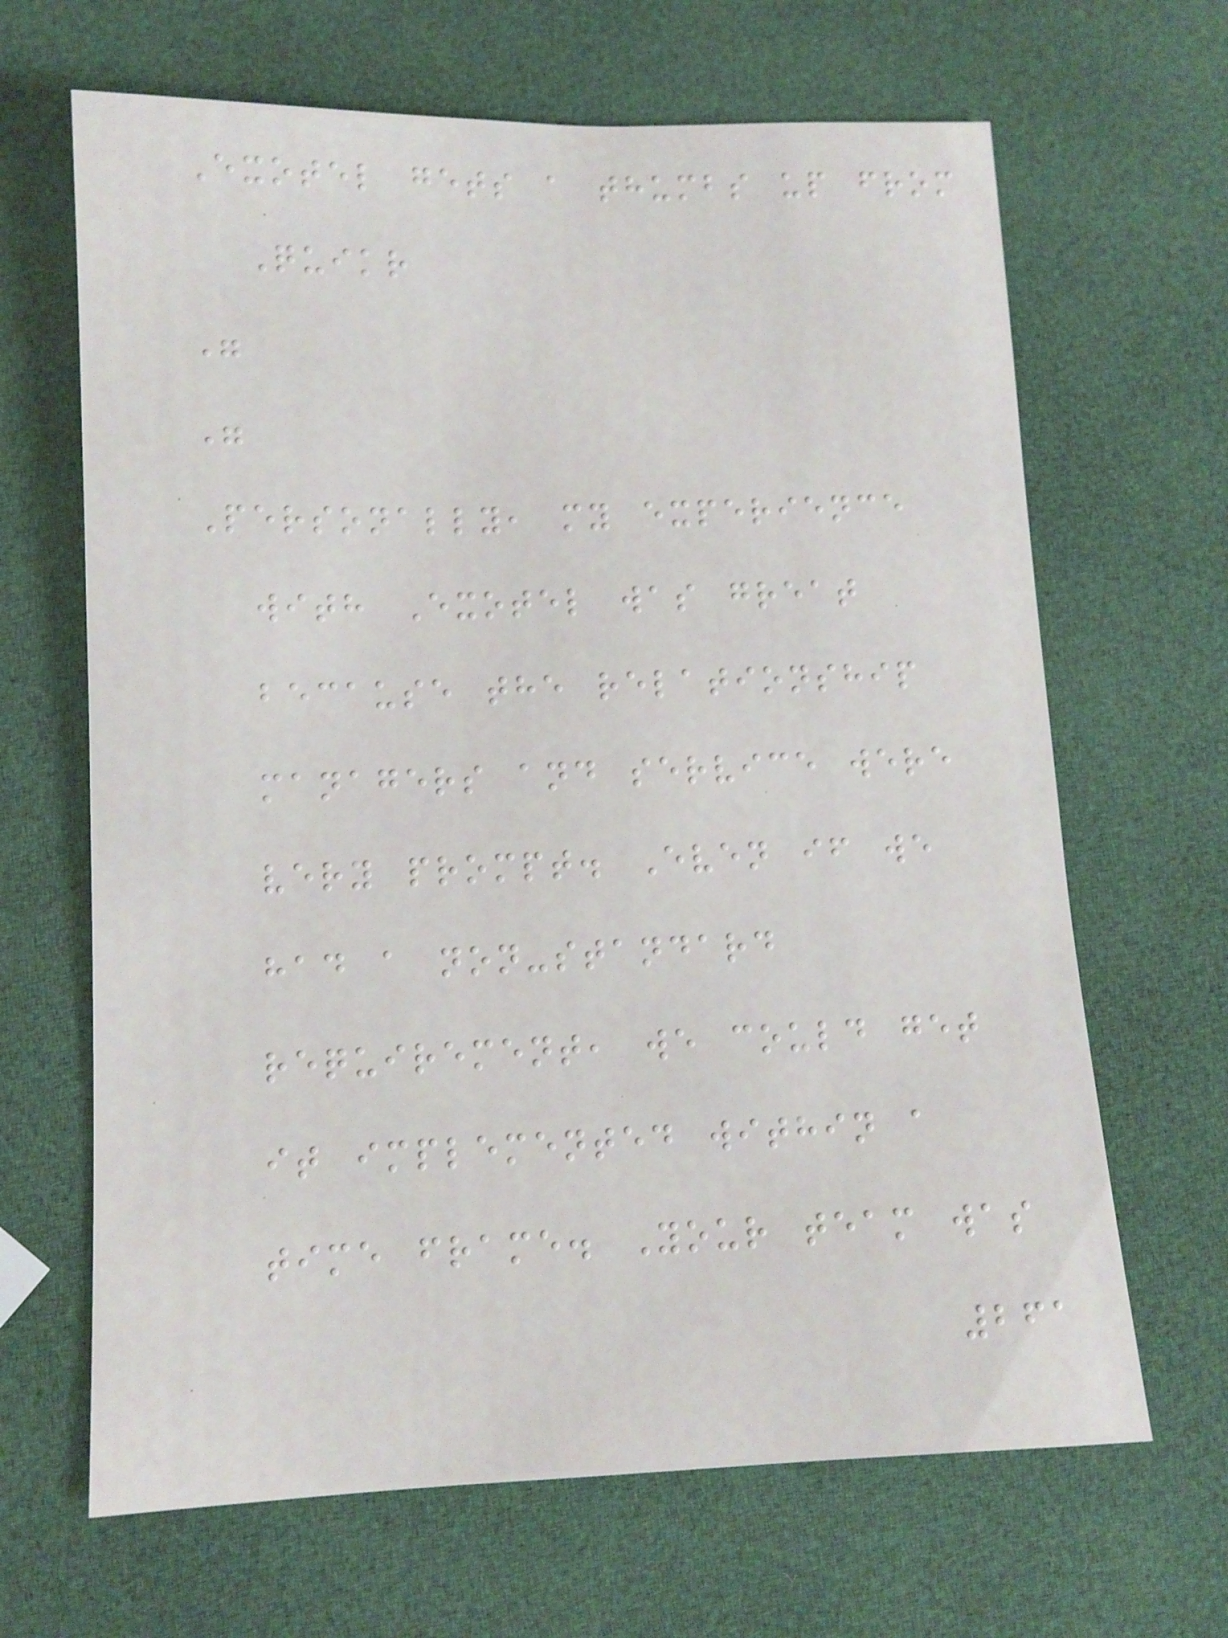Exotel gets a thumbs up from
Quikr
"
"
Personally, my experience
with Exotel was great
because the relationship
managers and service were
very prompt. Even if we
had a non-standard
requirement, we could get
it implemented within a
time frame. Your team was
261
